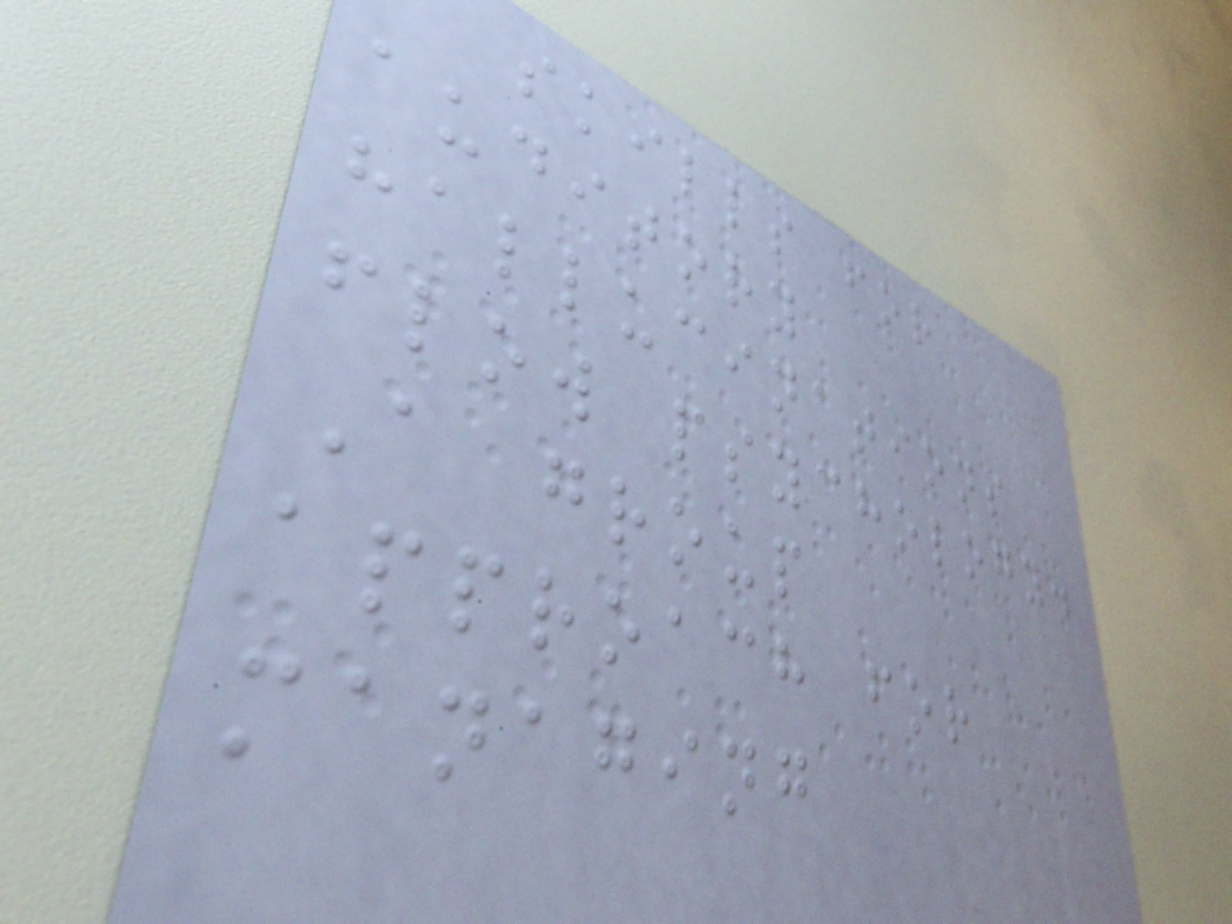skills for
auditory
hallucinations
flow psychology.
A group
approach for
managing
